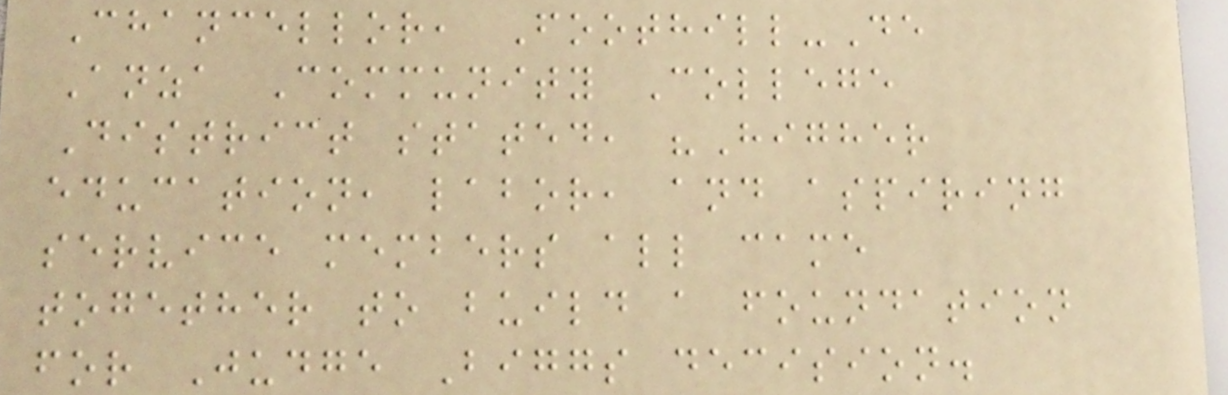Chancellor, Foothill-De
Anza Community College
District stated, "Higher
education, labor, and aspiring
service members all came
together to build a foundation
for Judge Biggs decision.
